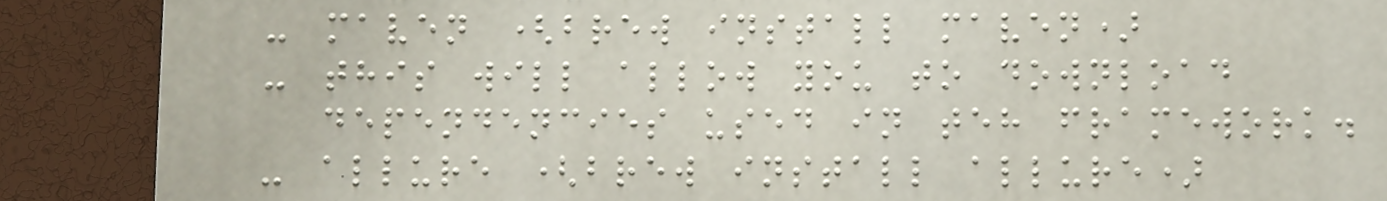- maven (brew install maven)
- this will allow you to download
dependencies used in teh framework.
- allure (brew install allure)
